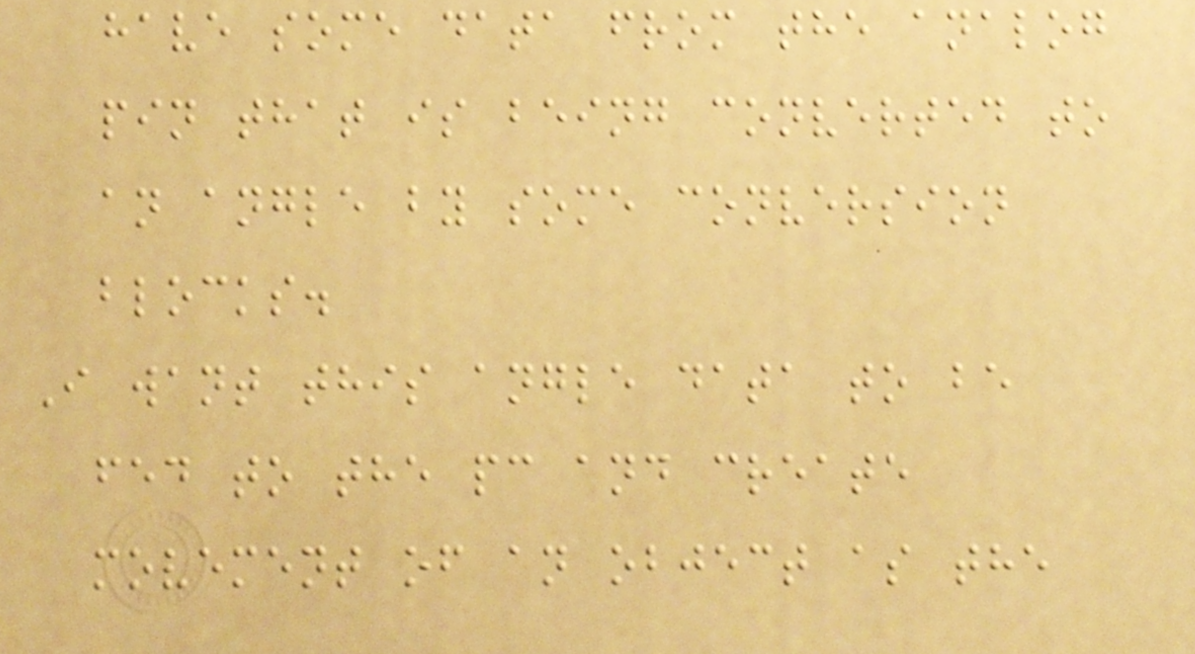have some data from the analog
pin that is being converted to
an angle by some conversion
blocks.
I want this angle data to be
fed to the pc and create
movement of an object as the
